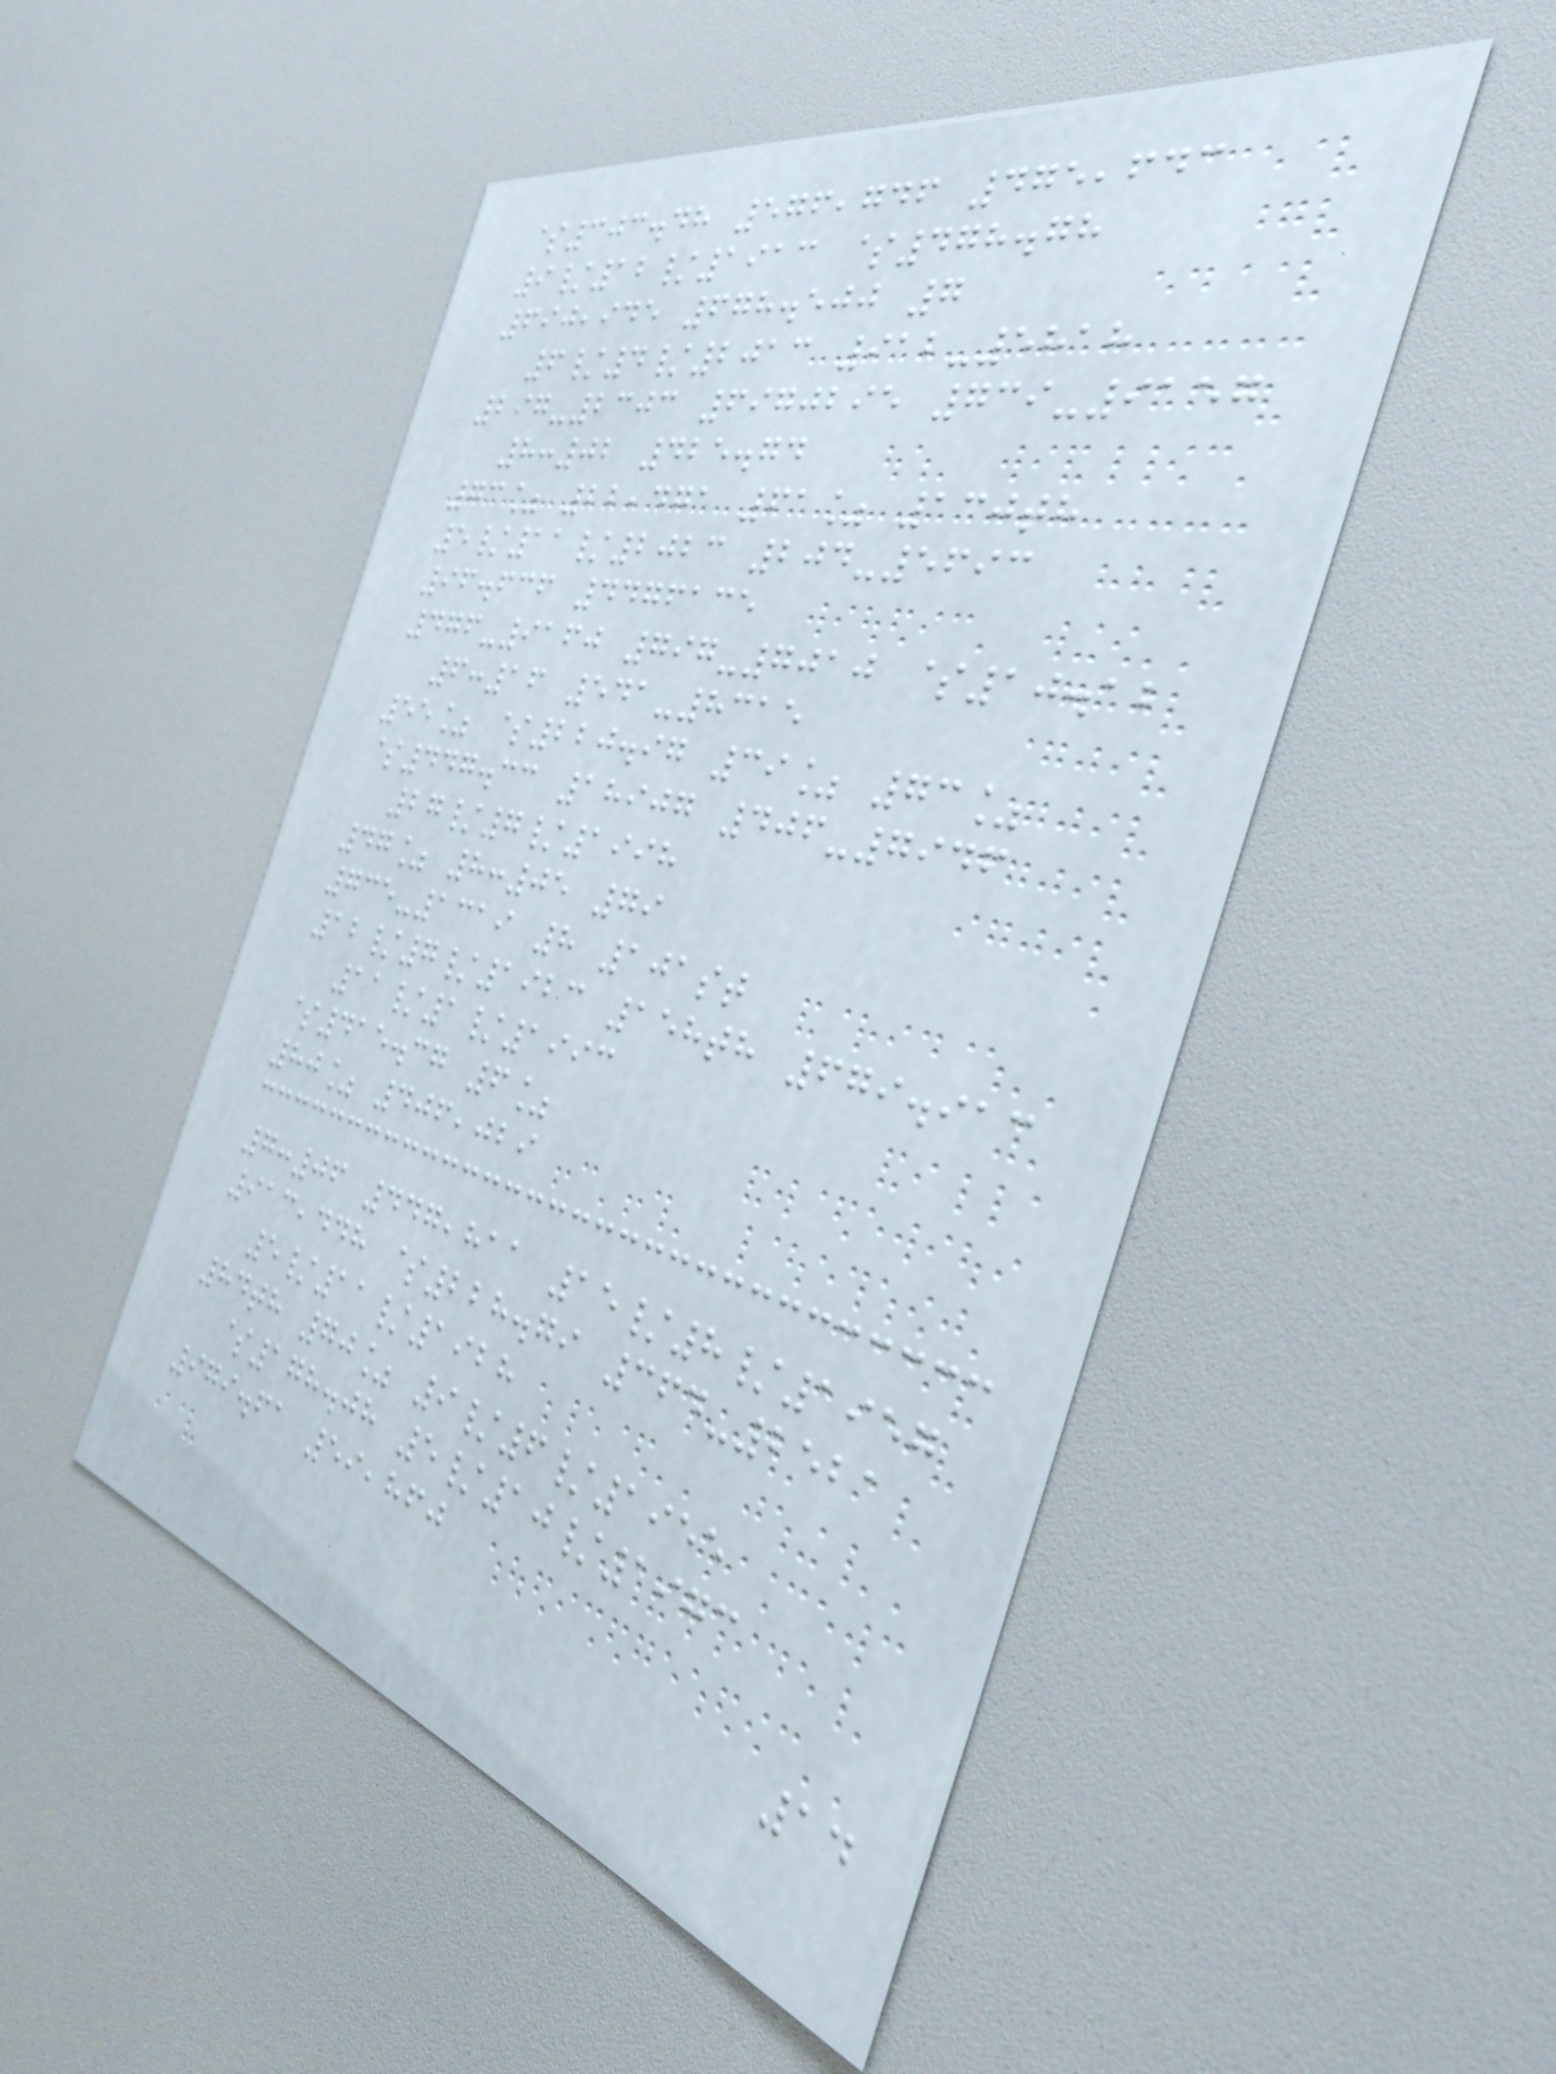$303.48 576,746 475,643
9/12/1913 $478.78
690,945 678.500 7
6/4/2013 912-5818
297-2303 6970295 739-9157
8:02 425.74
73% 22,471 61% 130th
5/11/2023 204-5693
96.636 4476135
476-9160 797-7010 $10.12
6:16 541-8315
55% $220.97 39% 73%
$447.33 18907 406-7946
27/7/1998
47% 8:05 79
735-1319 8 101st
12/7/1923 158th 679.913
11/1/1993
$415.37 6%
80% 406,029
7:06 447,811 15/8/1957
913,448 $228.79 364-2521
5/11/1928
84th 70% 9/6/1955
$178.08 5/10/1973
979.61 59,860
14
